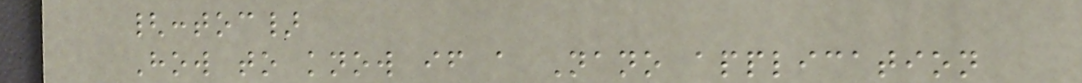{:toc}
How to know if a Nano application
